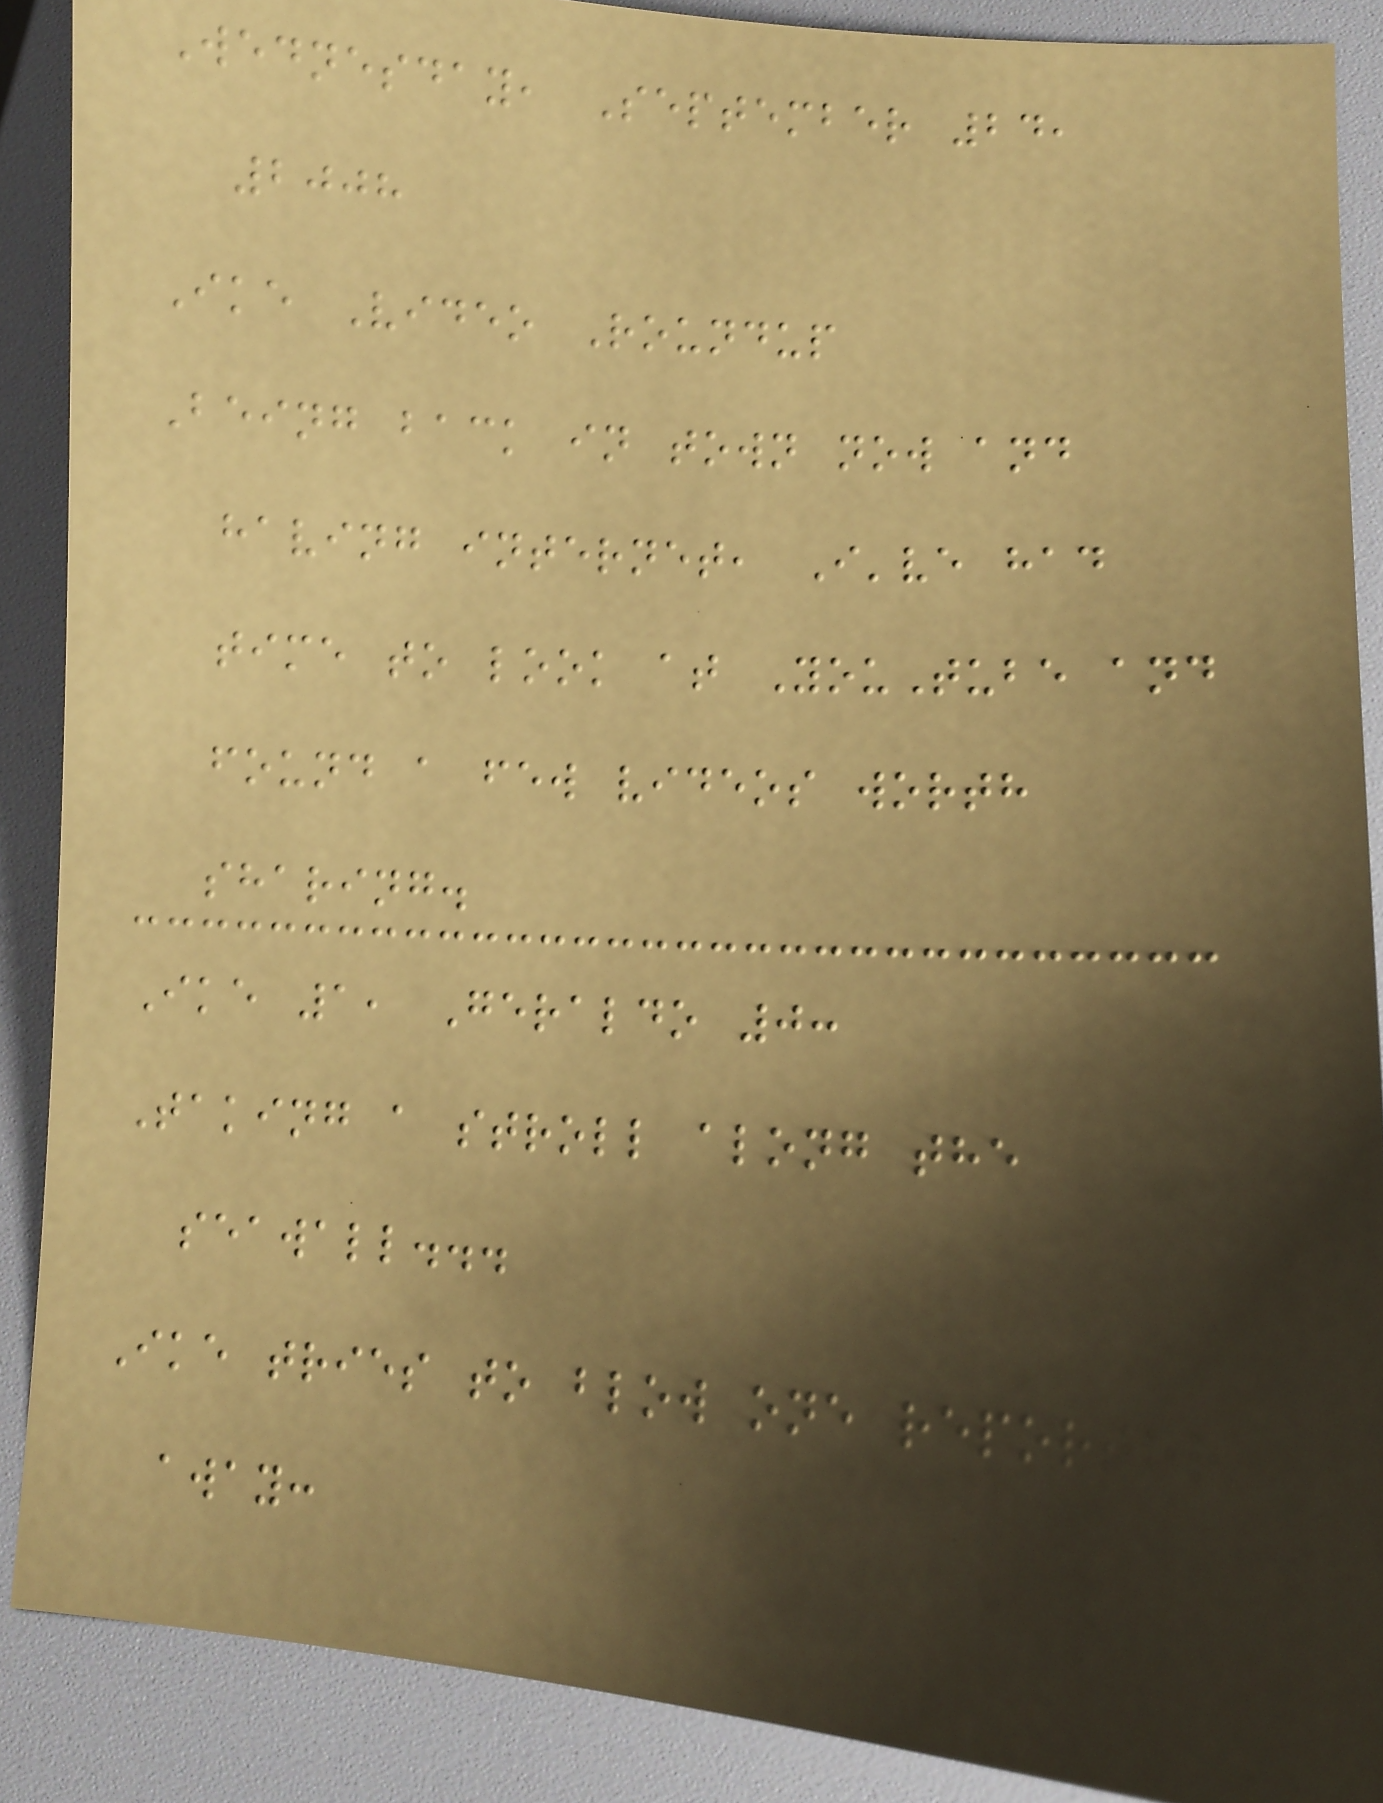Wednesday, September 24,
2008
Ike Video Roundup
Being back in town now and
having internet, I've had
time to look at YouTube and
found a few videos worth
sharing.
Ike 1, Geraldo 0:
Taking a stroll along the
seawall...
Ike tries to blow one reporter
away:
